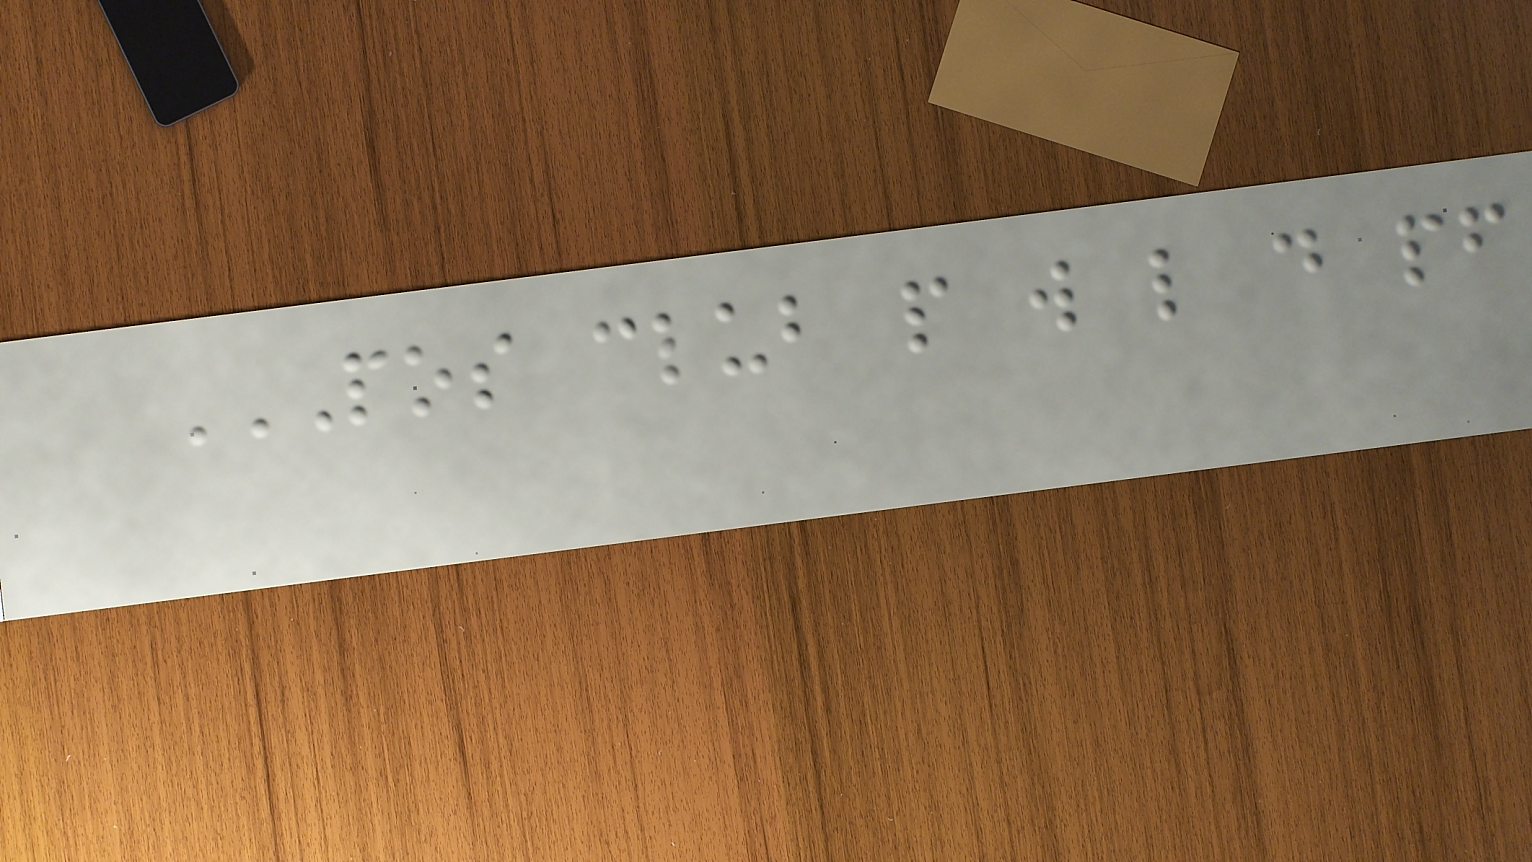POS CLUB P W L D PF
